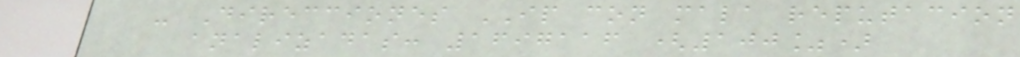- Direcciones IP con mala reputacion
analizadas: 1697116 (100%)
